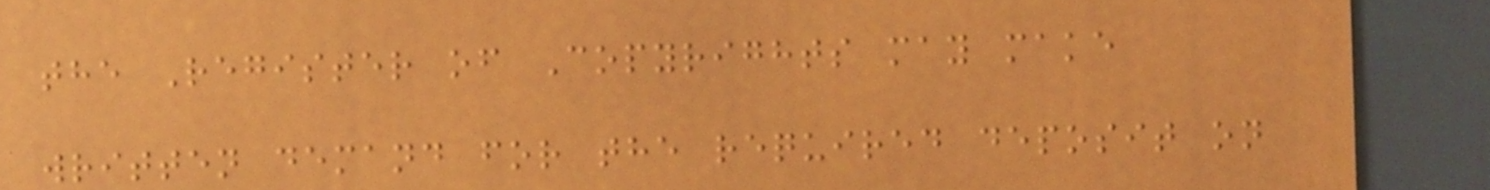the Register of Copyrights may make
written demand for the required deposit on
